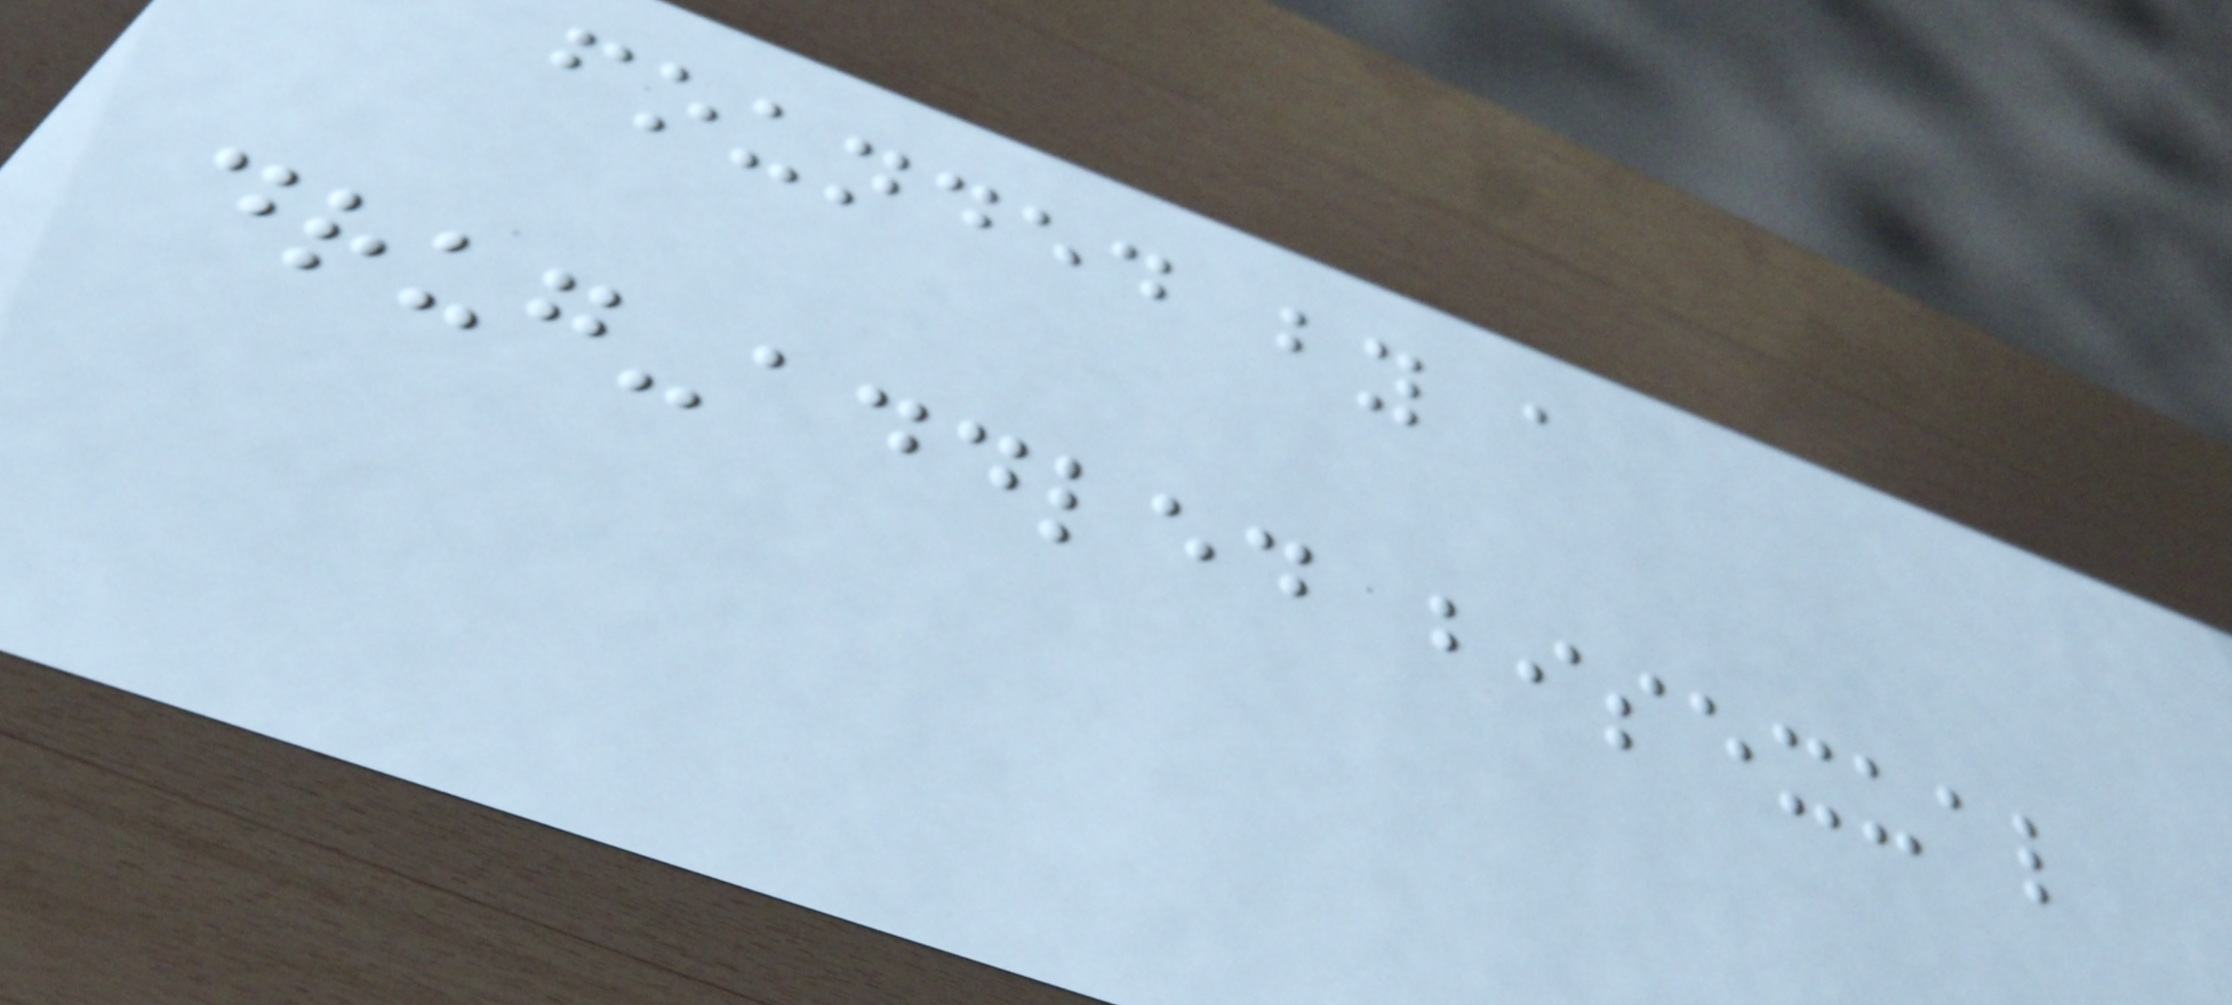founded by a
drug-addled bisexual
